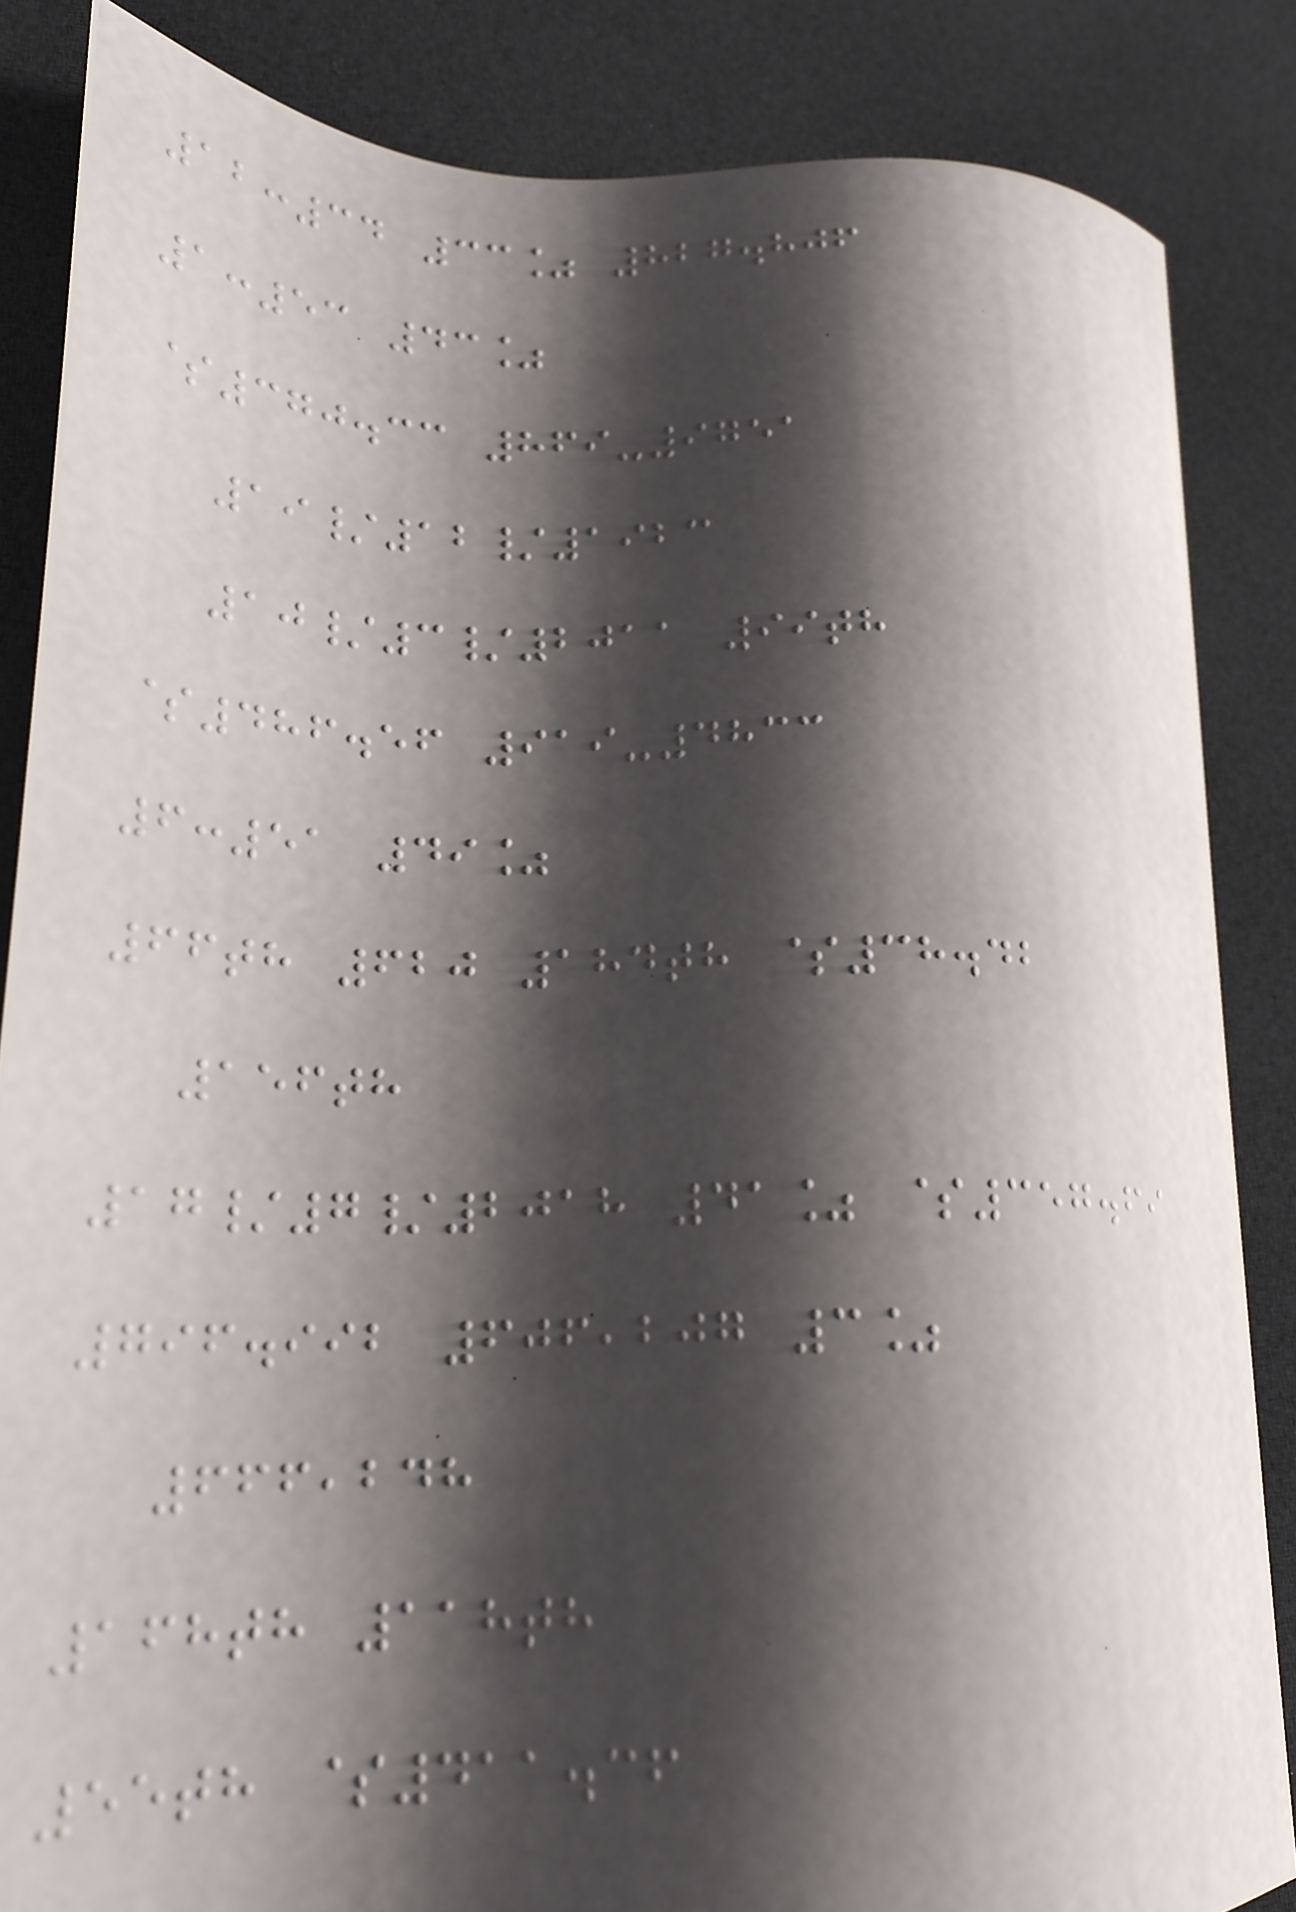12:34 33% 827.806
1:53 43%
$370.33 869-9751
19/12/1923
10/3/2011 99th
$486.56 919-4833
6:51 49%
66th 620 184th $38.42
156th
17/7/2018 41% $357.69
796.992 606,207 3%
666,248
168th 118th
55th $411.36
